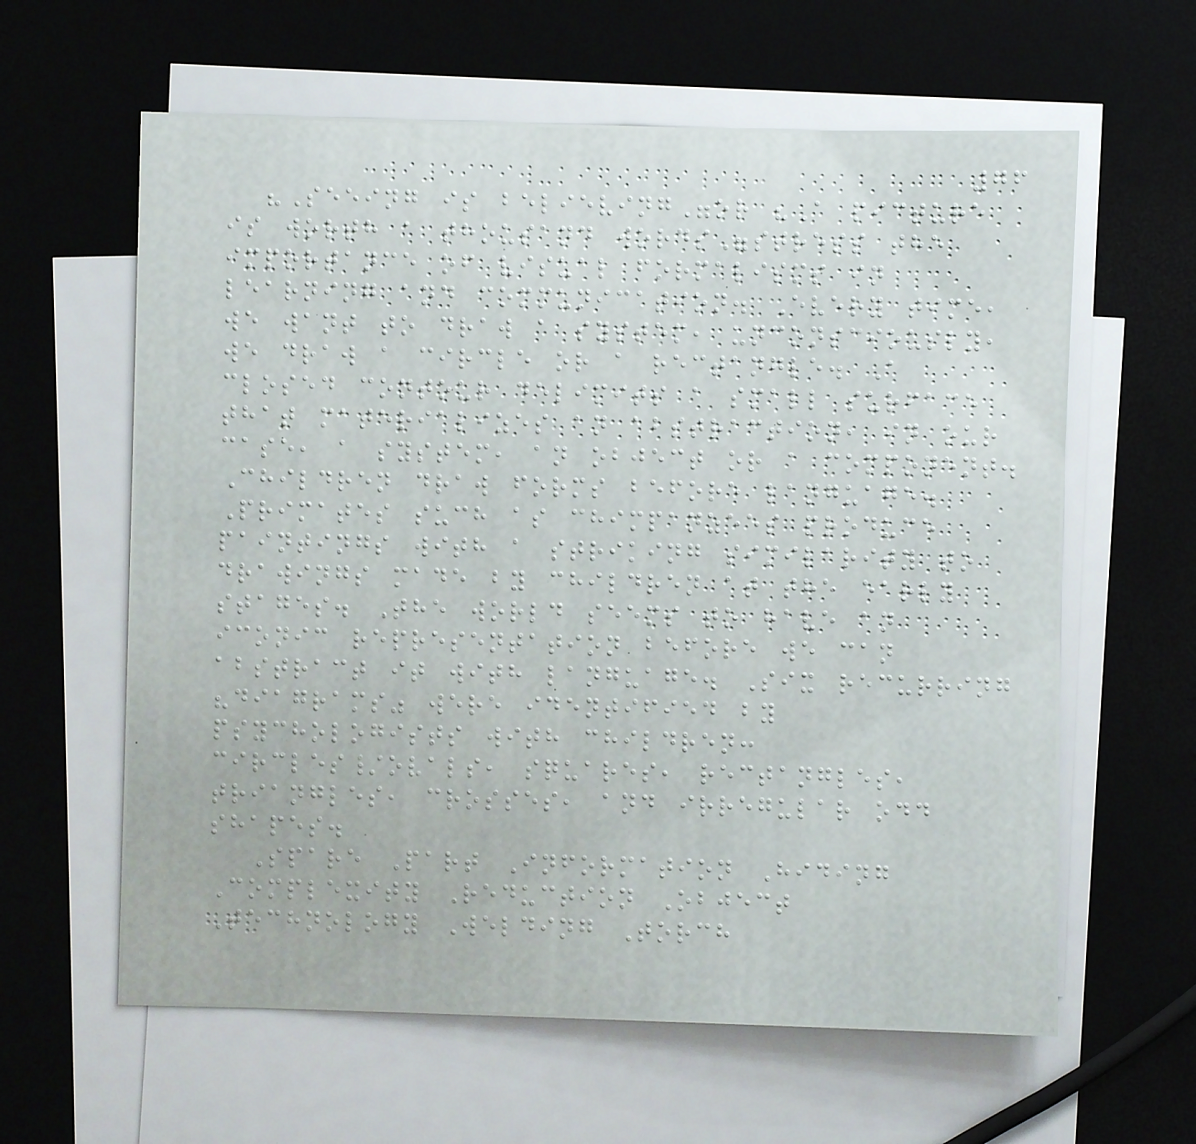76
"Seeing is believing"or "A picture
is worth a thousand words"stress the
importance of visual formalisms in
learning and communication. Every time,
we want to draw a system, unconsciously,
we draw a circle or a rectangle. A
closed contour delimits a small surface
that materializes an abstraction, in our
case, a system, an object or a component.
Children draw forms before language.
Primates such as chimpanzees produce
paintings with a striking similarity to
drawings made by children at the early
stages. The world seems to have an
iconic representation before we can
abstract it with language. Six recurring
"diagrams" were identified by
psychologists with children:
circles/ovals, squares, rectangles,
triangles, crosses, and irregular odd
shapes.
Spare Part Information Hiding
Complexity Reduction Object
Technology Welding Torch
